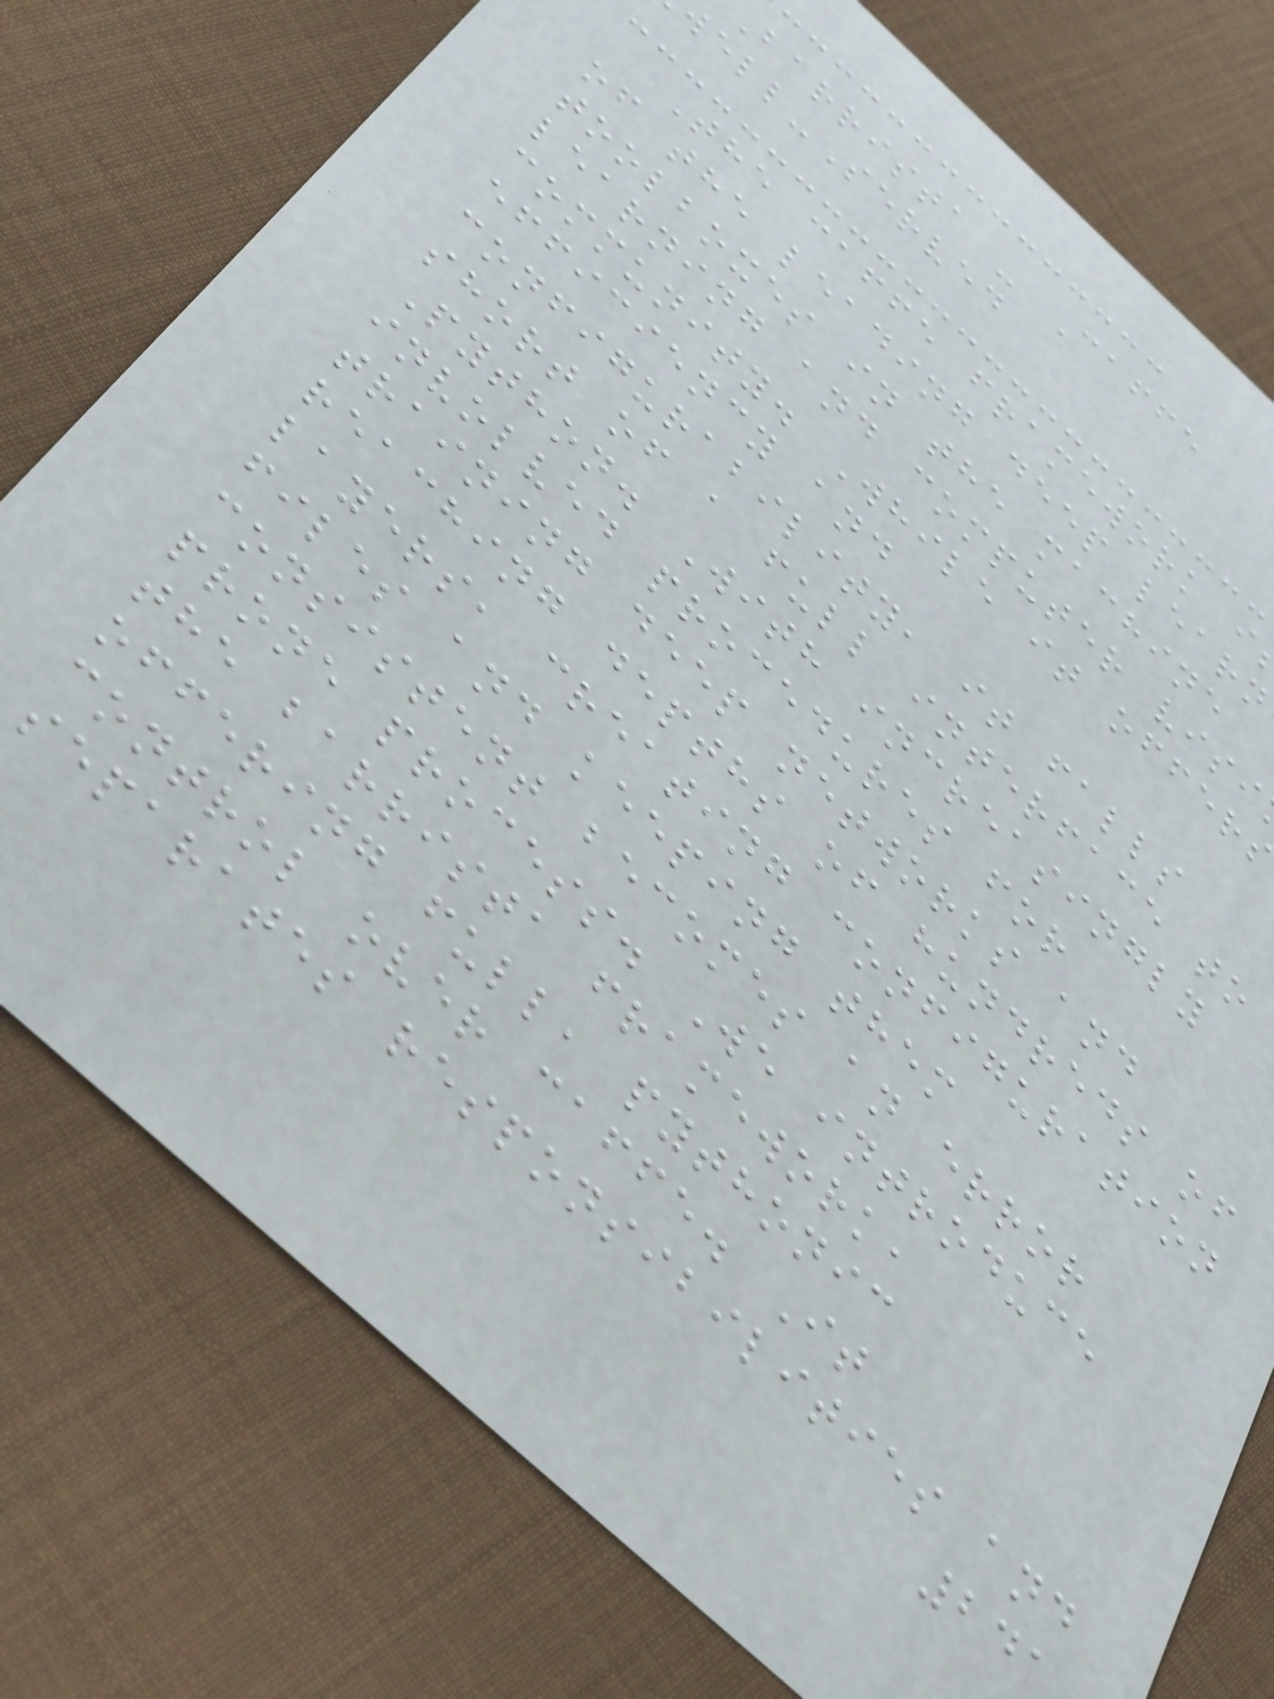Barrista - Caffe
ell-Served
The caffe framework i
of the leading deep learn
toolboxes in the machine
learning and computer visi
community. While it offer
efficiency and
configurability, it falls
short of a full interface to
Python. With increasingly
involved procedures for
training deep networks and
reaching depths of hundreds of
layers, creating configuration
files and keeping them
consistent becomes an error
prone process. We introduce
the barrista framework,
offering full, pythonic
control over caffe. It
separates responsibilities and
